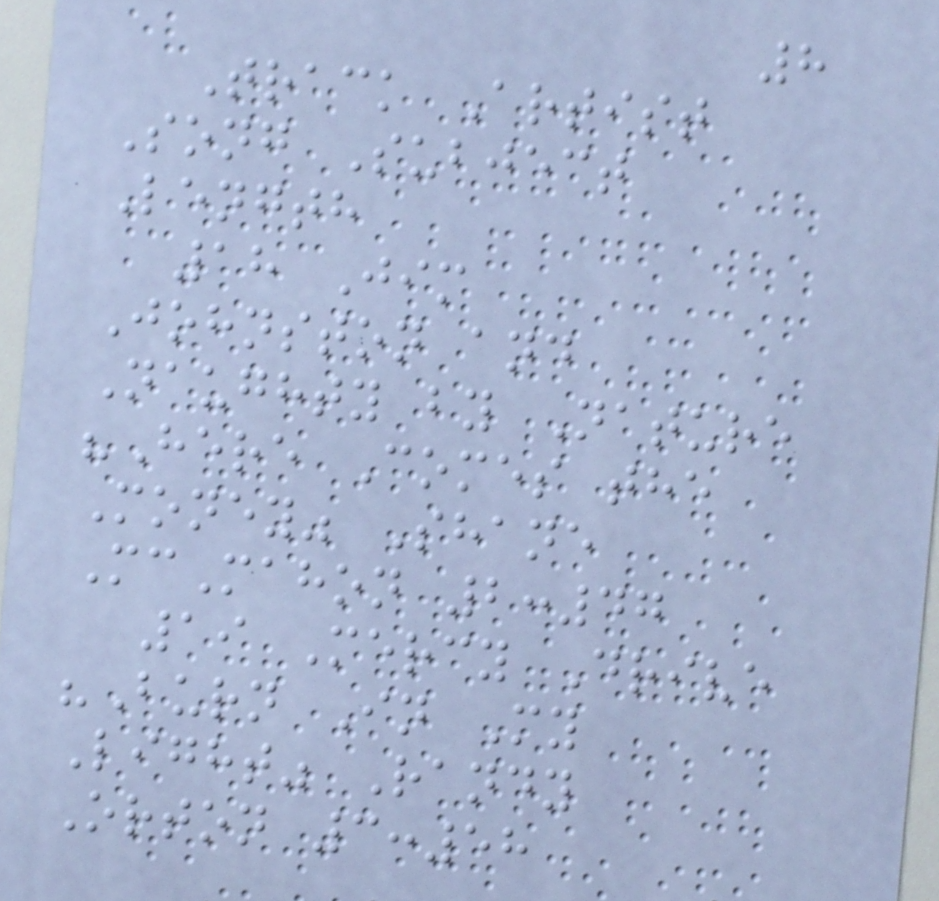8
Track Artist
Song Subject
Length
18 Jim
Johnston and
Naughty by Nature
"Here Comes the
Money" Shane
McMahon 2:47
19 Mercy Drive
"Burn In My
Light" Randy
Orton 3:58
